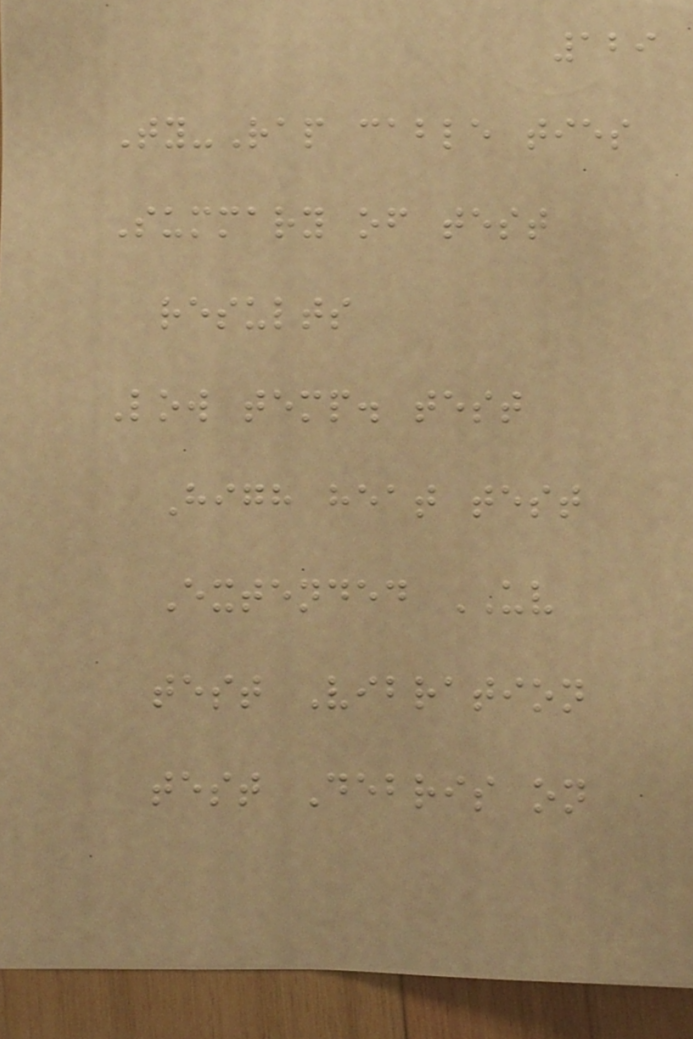129
Ty-Rap cable ties
Summary of test
results
Low temp. test
High heat test
Extended UV
test Vibration
test Debris on
